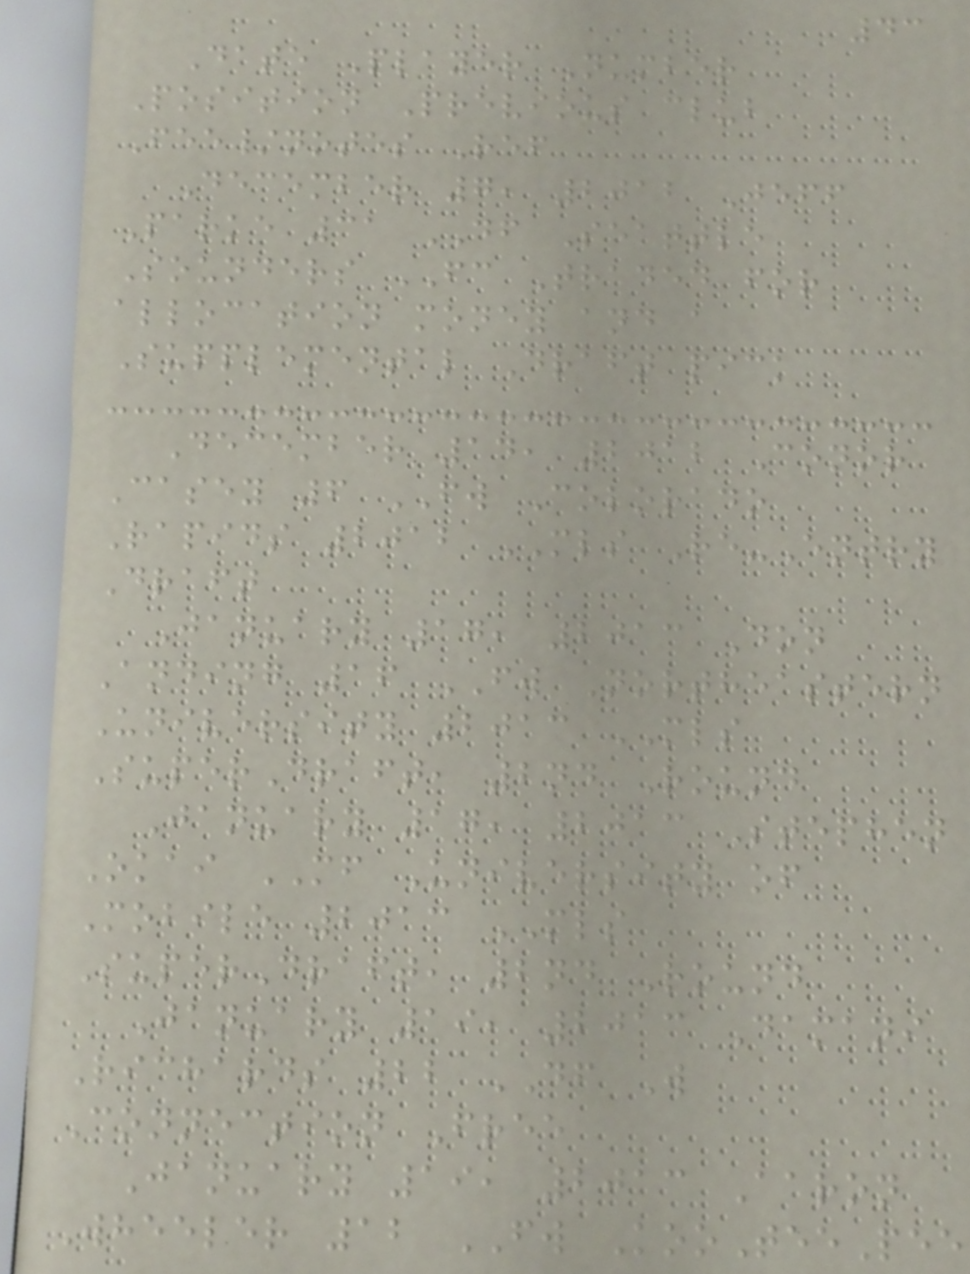43
Date Player Number
Position Previous club
Fee/notes Ref
December 7, 2012 Jeff
Parke 31 DF Seattle
Sounders FC Traded for
allocation money and a
Supplemental Draft pick
December 14, 2012 Conor
Casey 6 FW Colorado
Rapids 2012 MLS Re-Entry
Draft
January 17, 2013 Don
Anding 16 FW Northeastern
University 2013 MLS
SuperDraft, 2nd Round
January 17, 2013 Stephen
Okai MF University of
Mobile 2013 MLS
SuperDraft, 2nd Round
January 19, 2013 Damani
Richards 22 DF W
Connection Free
January 19, 2013 Aaron
Wheeler 12 FW KooTeePee
